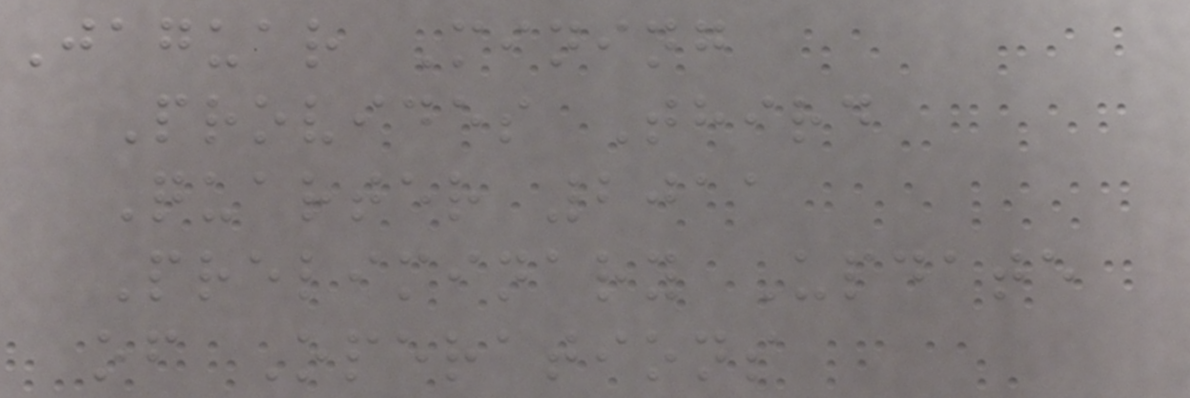Jaguar Mining
Provides Third
Quarter 2011
Preliminary Update
of Operations
